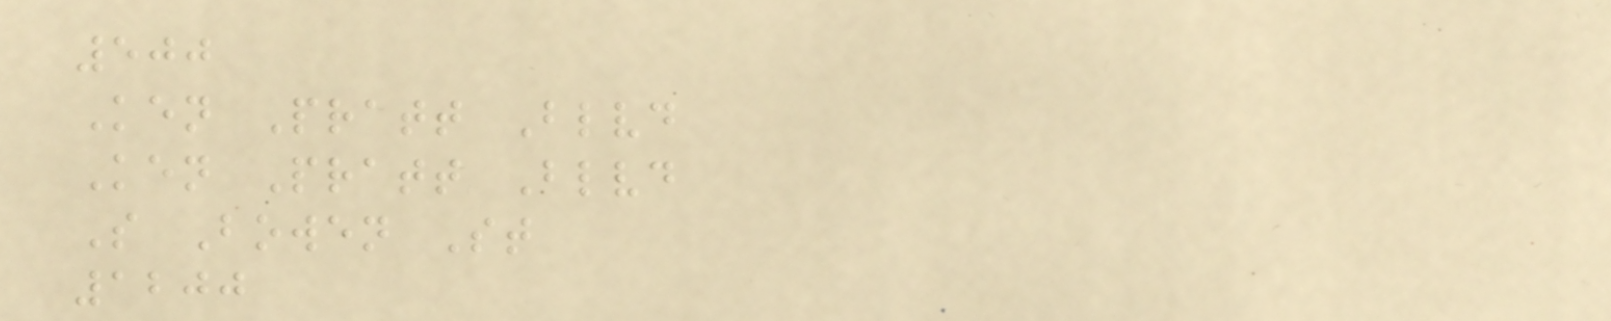500
Ken Pratt Blvd
Ken Pratt Blvd
S Bowen St
1200
